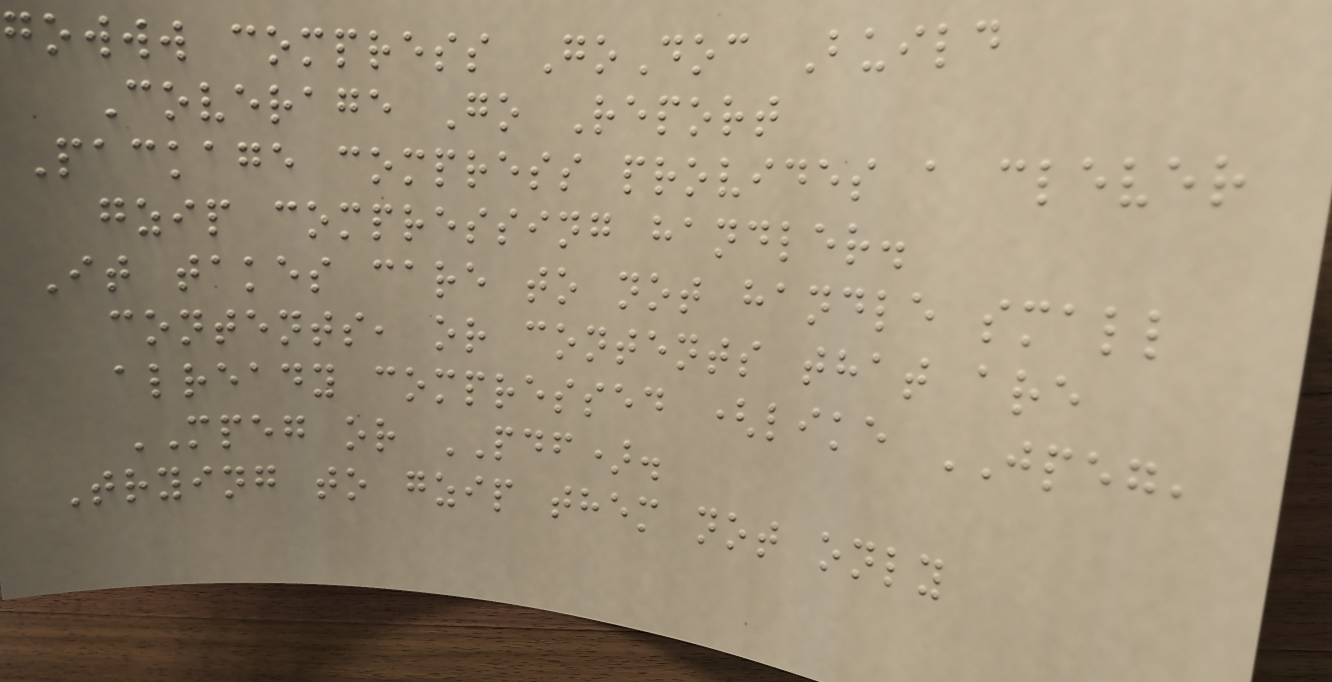gowww compress GoDoc Build
Coverage Go Report
Package compress provides a clever
gzip compressing handler.
It takes care to not handle small
contents, or contents that are
already compressed (like JPEG,
MPEG or PDF).
Trying to gzip them not only
